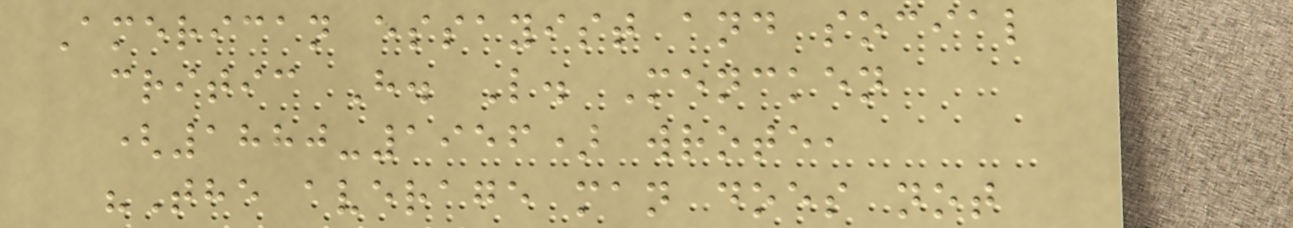American essayist and social
critic H. L. Mencken
(1880-1956) wrote,
"The average man does not
